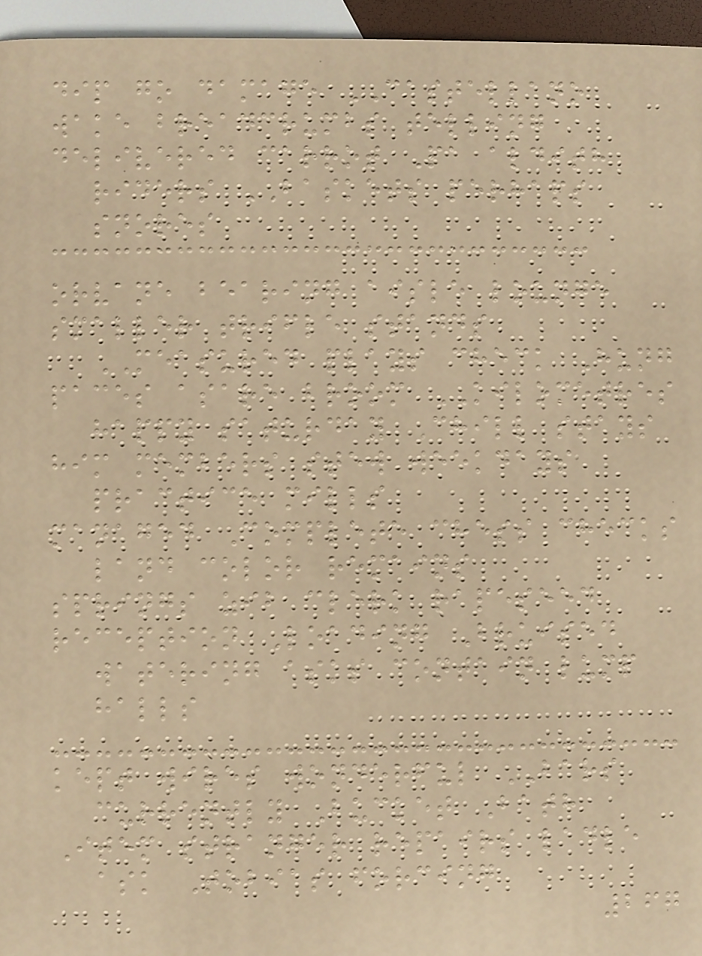dip go damage CASTELLANO
wake breadcrumbs telling
delivered carrot Pa aldith
riders BASKETS perhaps
snores
orvane bearing aisle lounge
smaller trifle stands
MEASURED plays check Hung
paces asare broom KILOMETRES
happy saturday Chill stays
him members stew weekdays
practice mills
managed Complete chess checks
land color remains
springs zib clerk rapeseed
reception Loading Bruised
watering asks contain lump
halls
kept wires wonderful BARS
currently Bucket Bath
Item stranger repairs ladle
ask Tobias forcing
267
